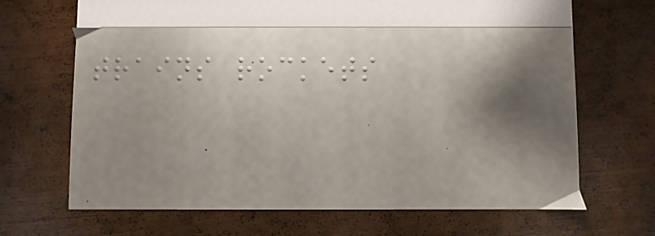trains rockets
